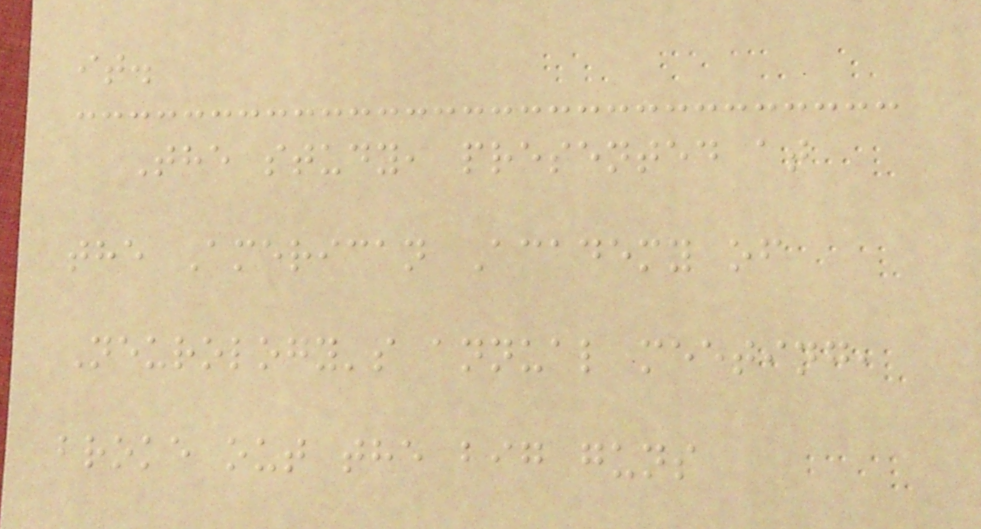it.
The study, presented at
the American Academy of
Neurology's annual meeting,
broke out the big guns
